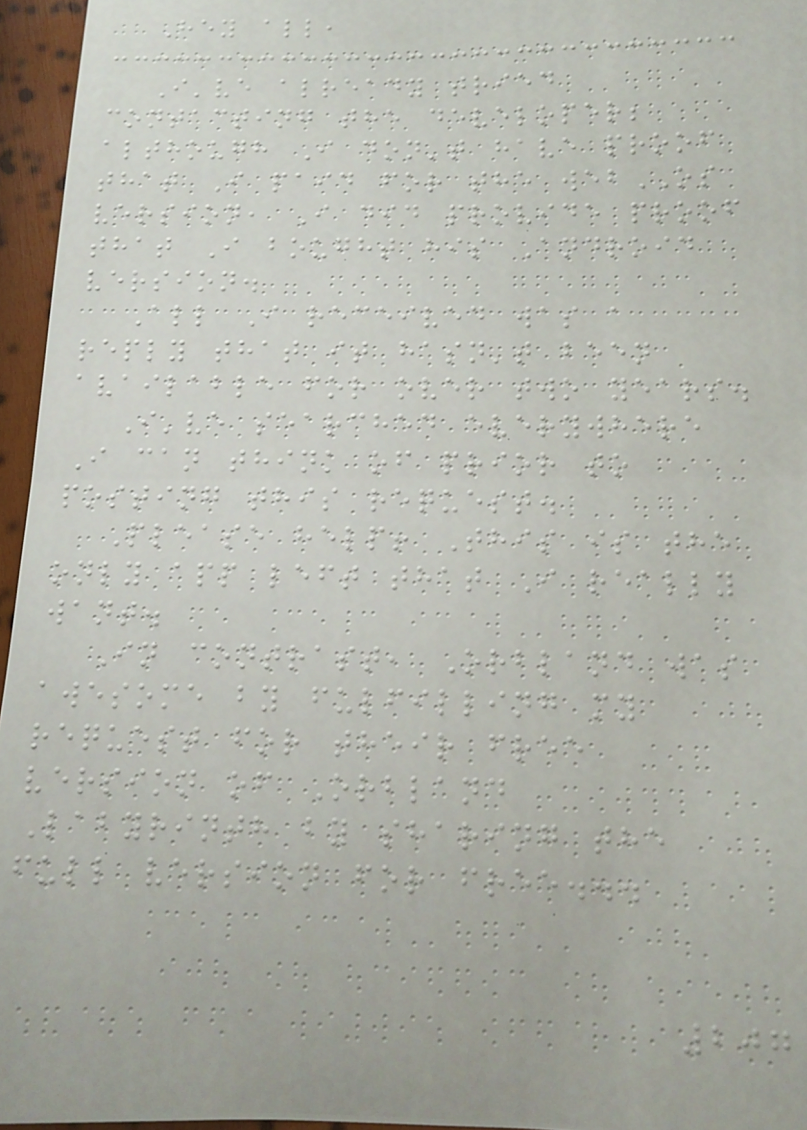Hey all,
I've already tried
contacting the developer;
although I don't have proof
that I paid for the webOS
version, I did provide proof
that I bought his Android
version.
All I received was a
reply that it hasn't been
available for over two years.
I've searched everywhere
I can think of prior to
posting this request.
Please help! This is the
only app left that I really
want.
In contrast, Orbland was
awesome by fulfilling my
request for their free
version of Orbland
Labyrinth by sharing the
full version for free...
207
